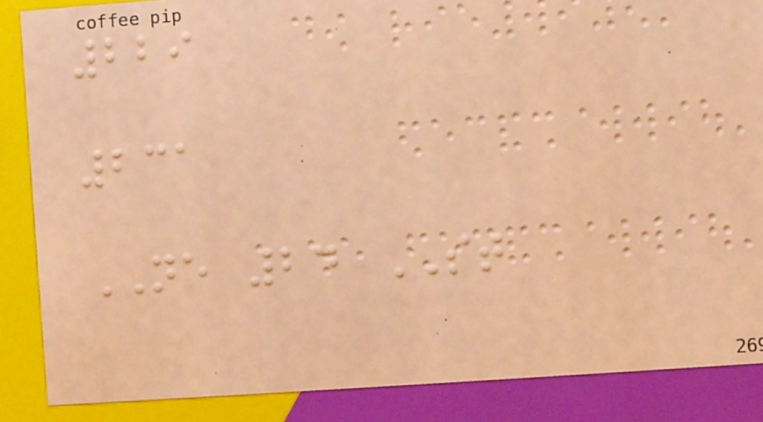229
231
NE 24 ST
